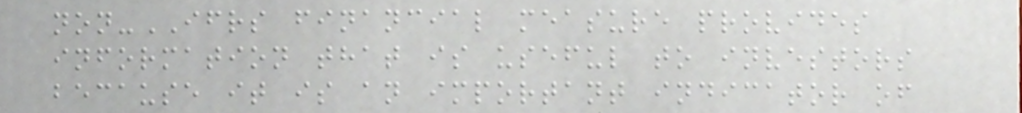non-IFRS financial measure provides
information that is useful to investors
because it is an important indicator of
